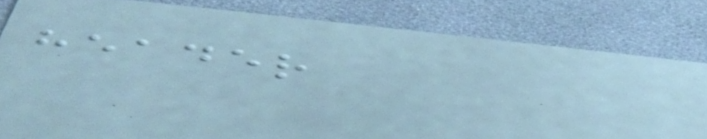header
